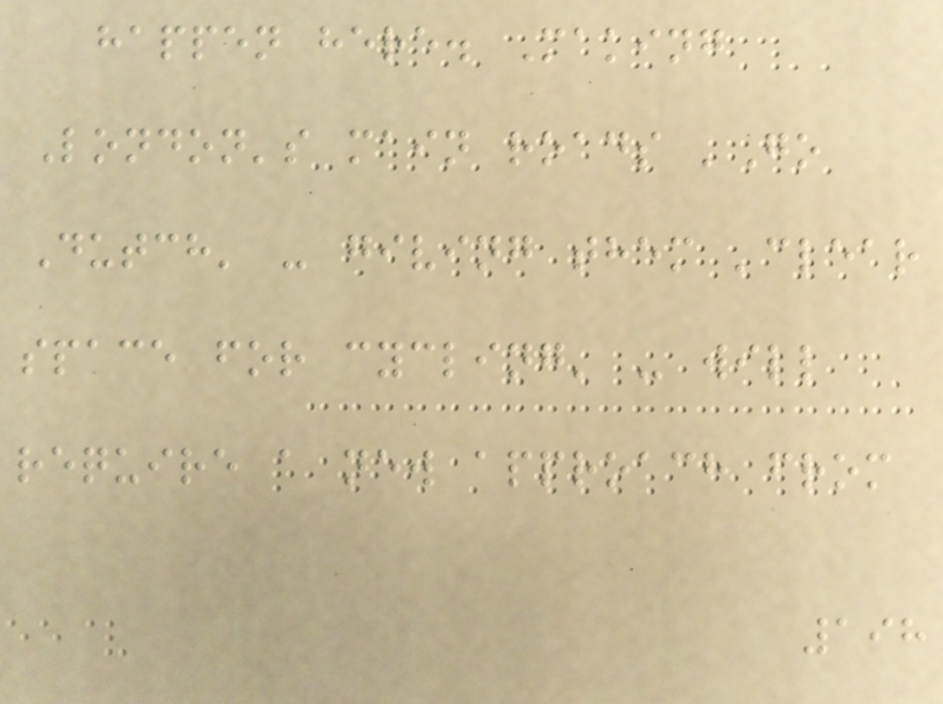happen here. Making
London's main roads 'Go
Dutch' - giving them 'clear
space for cycling' - will
require a new approach from
198
